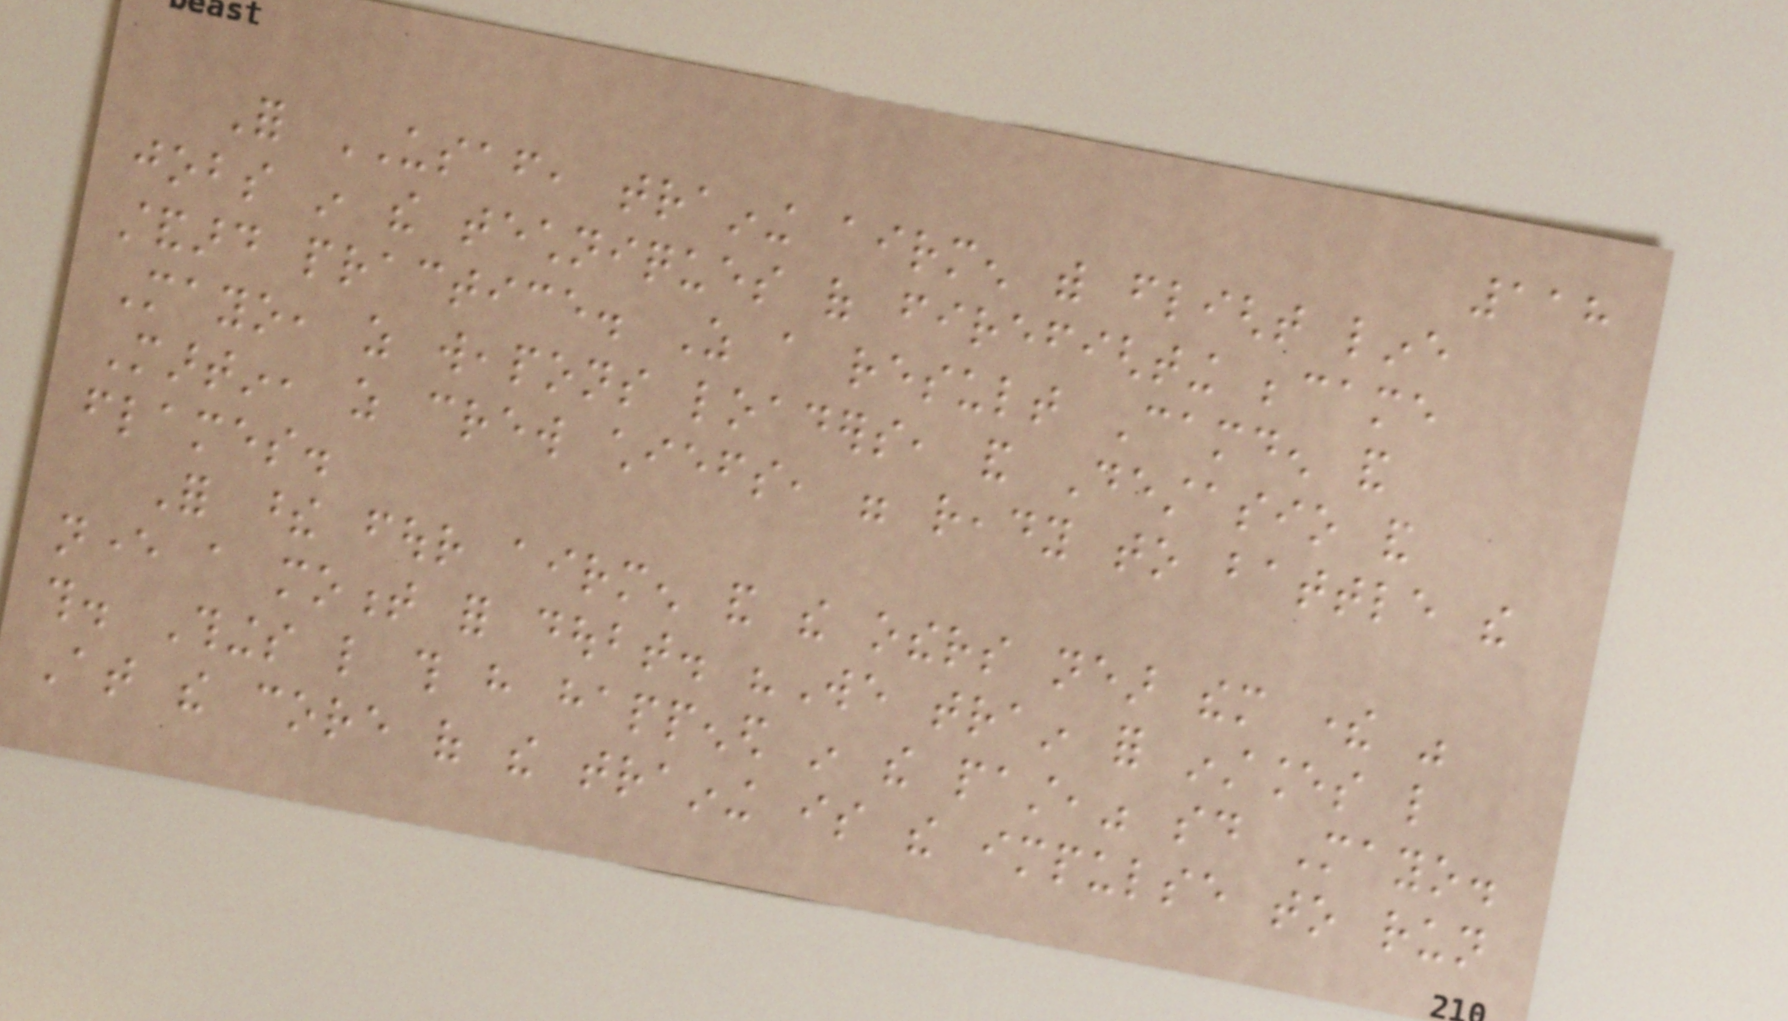118
For USAF, training airmen with flight line
jobs in the techniques of firefighting became
standard practice. As a result Camden and
Mayo, as weapons loaders, and Destasio and
Martin, as crew chiefs, were ready to battle the
flames.
For these four airmen and the others near them there was
never a moment for doubt. "We train for instances like
this. Things like this have happened in the past," said Mayo.
At the core of the training is the impulse to run
